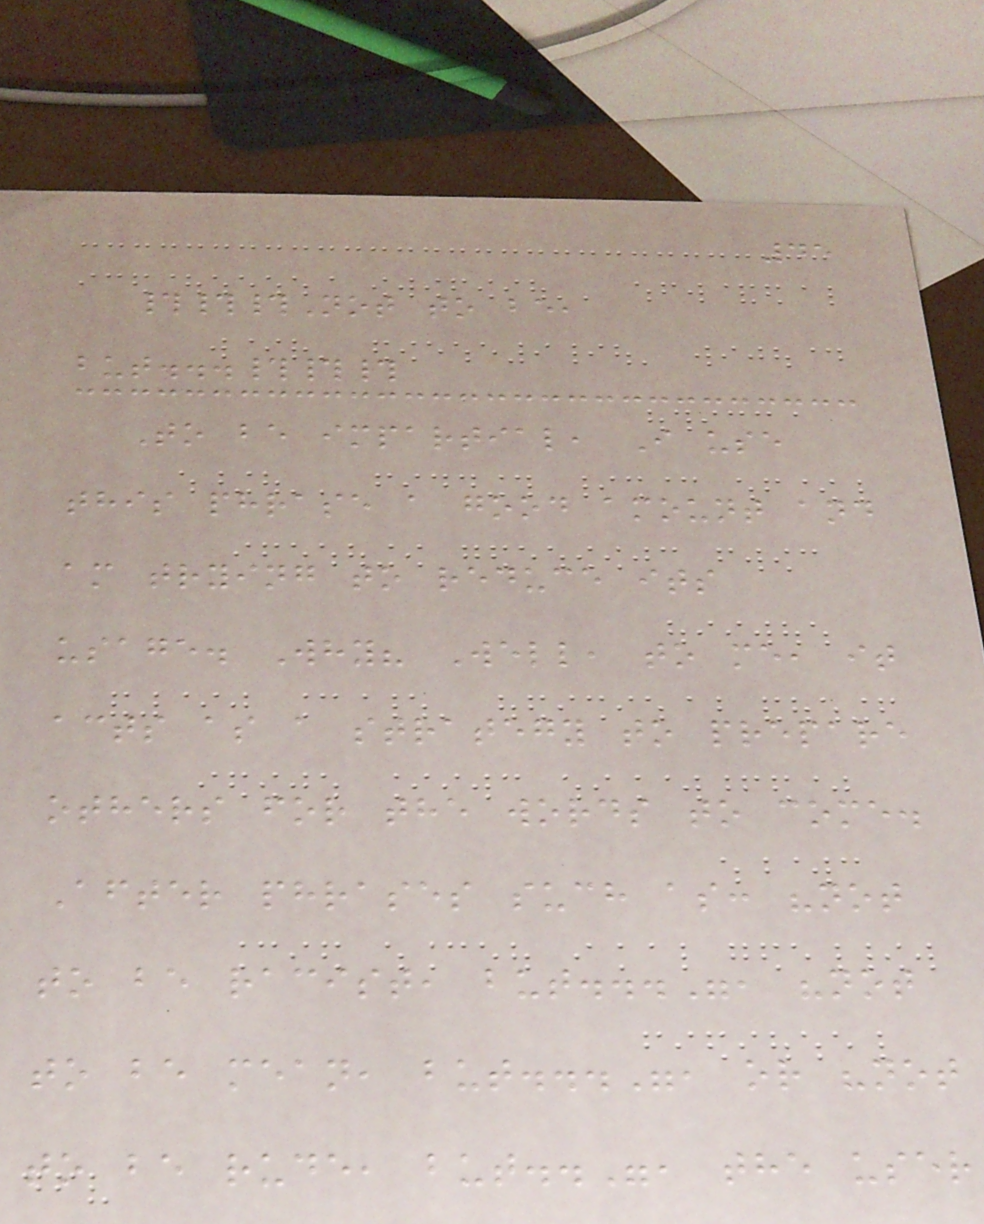45
###Not to be,
but...###
To be impartial, I use
this phrase a good amount and
am trying to reduce its
usage. Why? Well, to me, it
acts as a strategy to prepare
others for the words to come.
After phrases such as: "not
to be racist, but...", "not
to be mean, but...", or "not
to be rude, but..", the user
